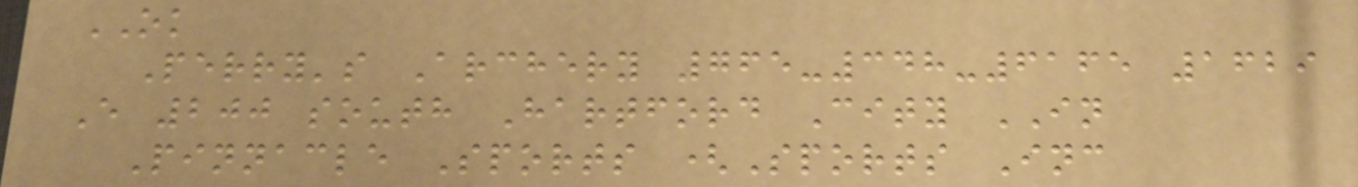OK
Perry's Archery 765-348-6165 1629
E 200 south Hartford City IN
Pinnacle Sports (Sports Inc
